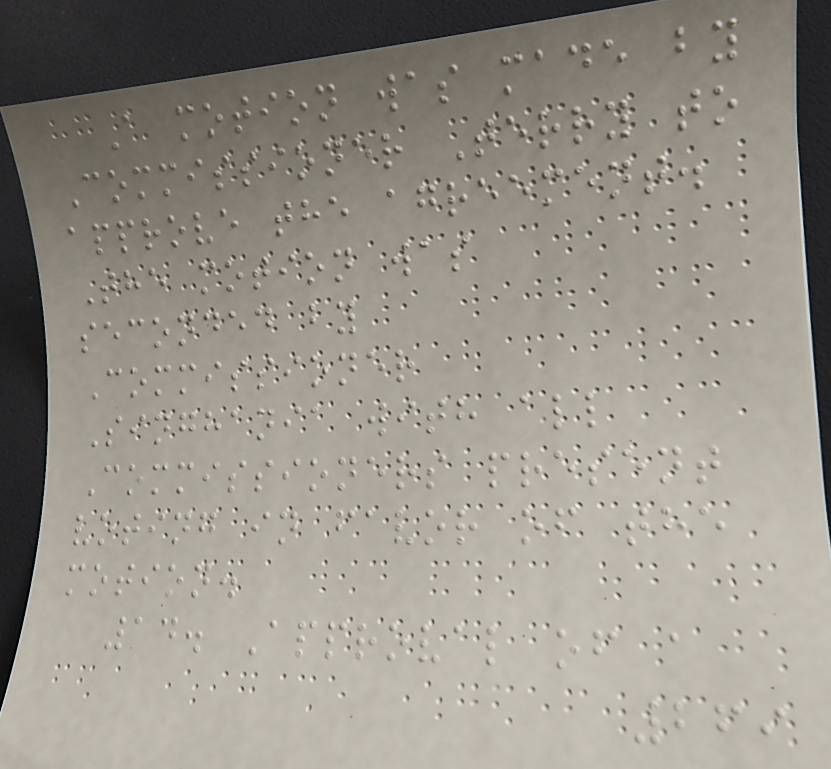A motion was made by
Commissioner Terry to
approve the agreement.
The motion was
seconded by
Commissioner
Singhania with all
Commissioners present
voting in favor of the
motion.
14. Approval of a
269
